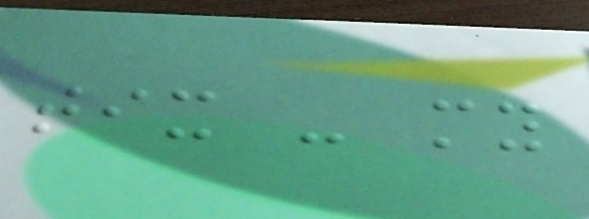tix - my
